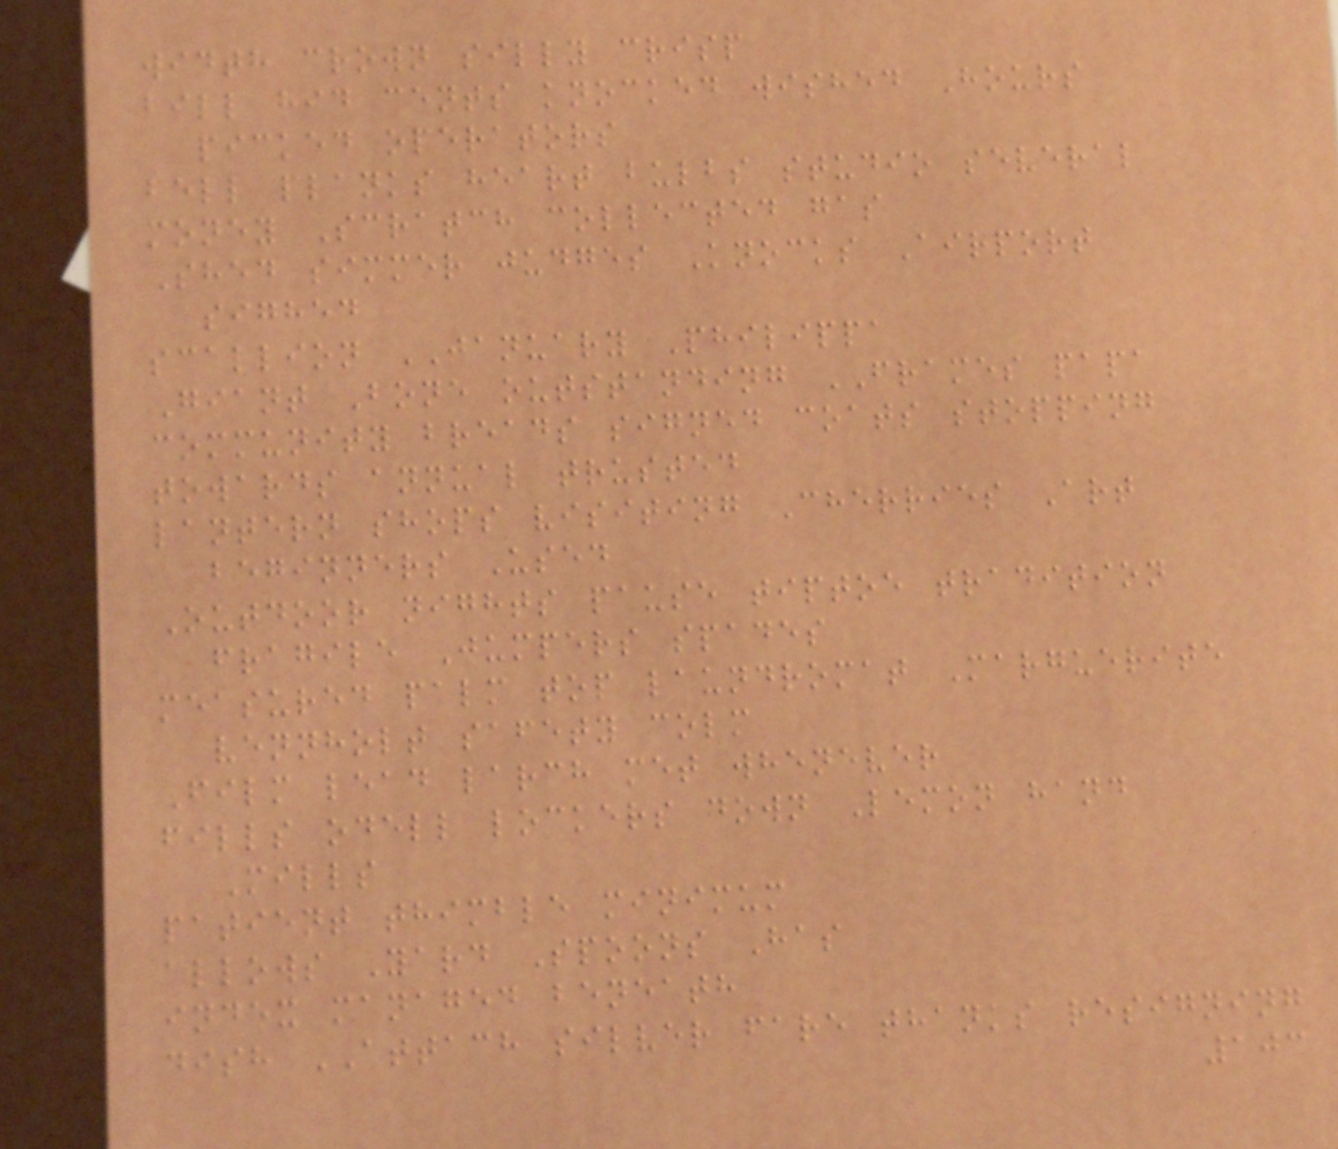width crown silly crisp
bill hid cents knocked wished Hours
picked operators
bell planks heart bulbs studio several
money Scratch collected gas
Shed simmer judges Knocks Airport
sighed
scallion JANUARY Philippa
Giant Bone outstanding FRAMES papa
community breads signed coats stopping
towards annual trusted
lantern shops visiting Cherries Art
beginners Used
Outdoor nights pause tiptoe tradition
fragile Jumpers spades
measured palm top laundromat Marguerite
vennholt safety colm
Film lead larch met whenever
fills odell lockers down Lemon hand
Mills
patient thimble minimum
allows Yard Spoons Has
index managed beneath
dish ATTACH silver fare thanks resigning
103
